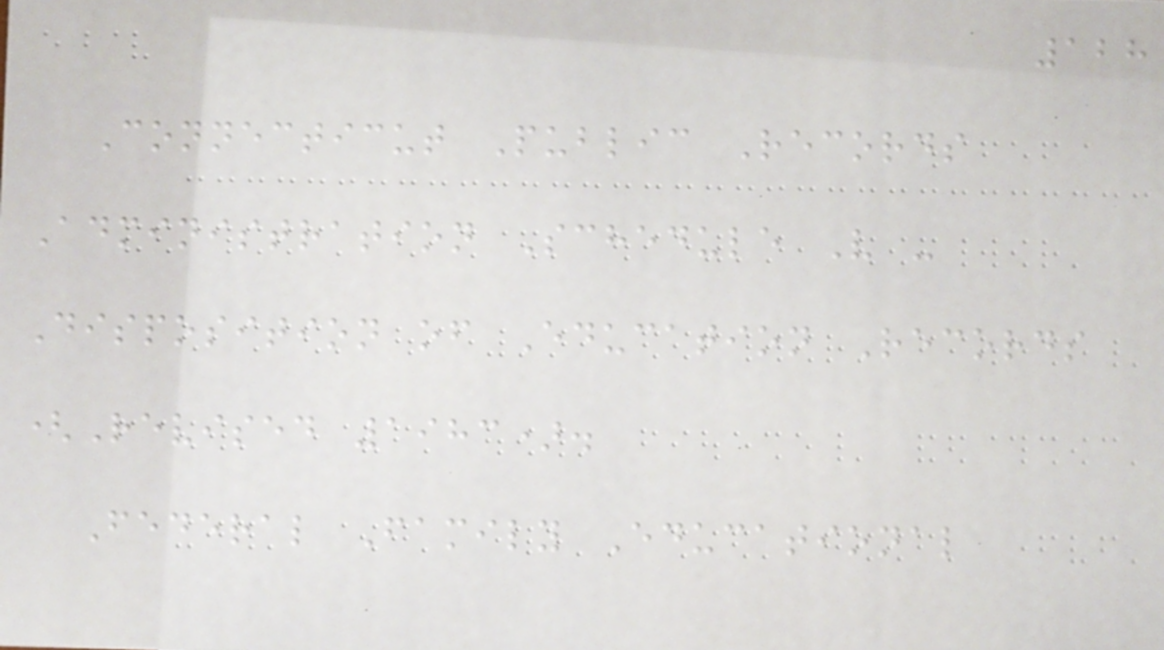128
Connecticut Public Records
Administration Schedule V -
Disposition of Education Records
(Revised 1983).
Federal Family Educational
